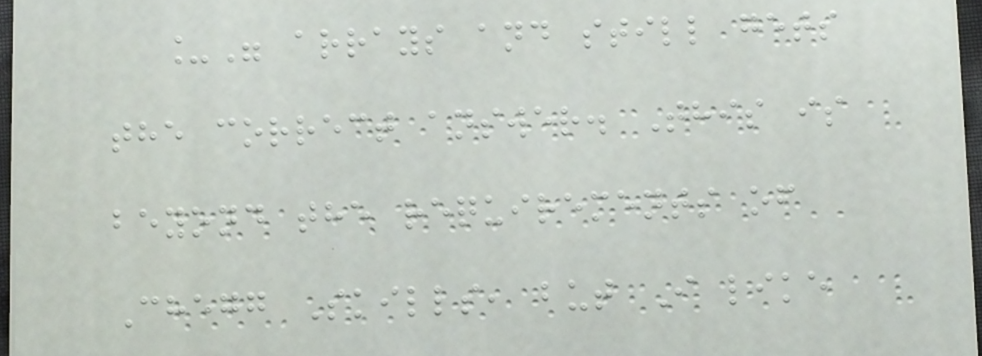_" arrays and still gets
the correct answer. This is
beyond the requirements of
Chegg Skills, but I like
